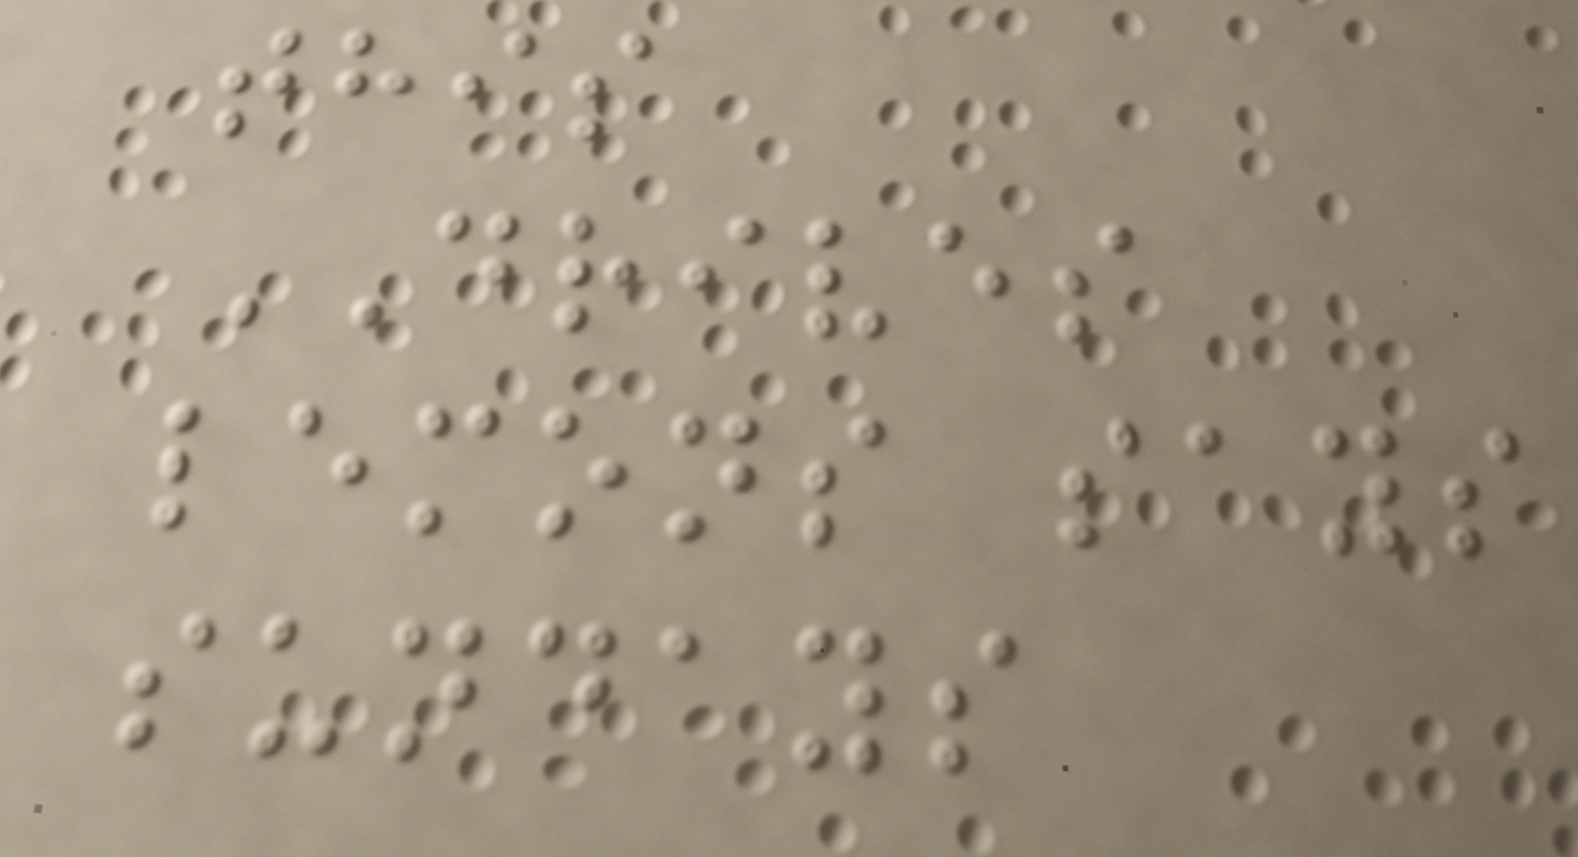this
DRIVES
lemons says
sundays
